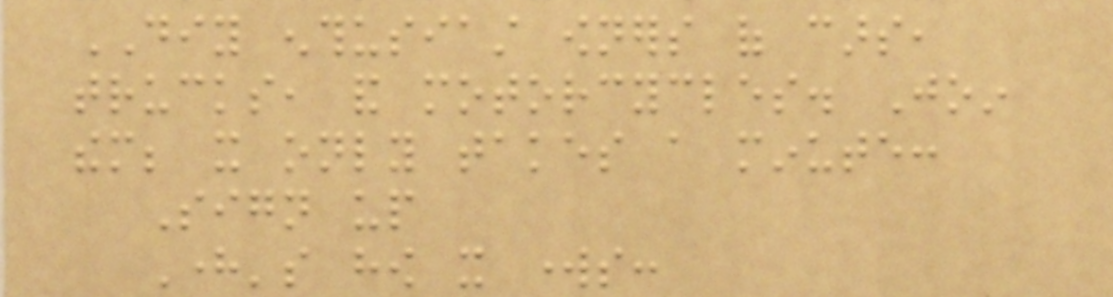DIY enthusiast owners of cars,
trucks, and motorcycles. Join
them; it only takes a minute:
Sign up
Here's how it works:
